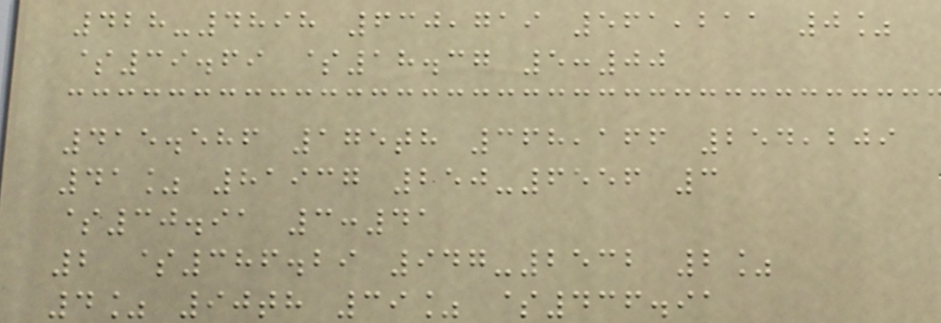428-4898 630,719 561,211 0%
$39.69 $18.37 5:00
415.586 175th 368,166 254,209
41% 81937 250-6556 3
$30.91 3:41
2 $386.29 947-2532 2%
4% 90th 39% $436.91
